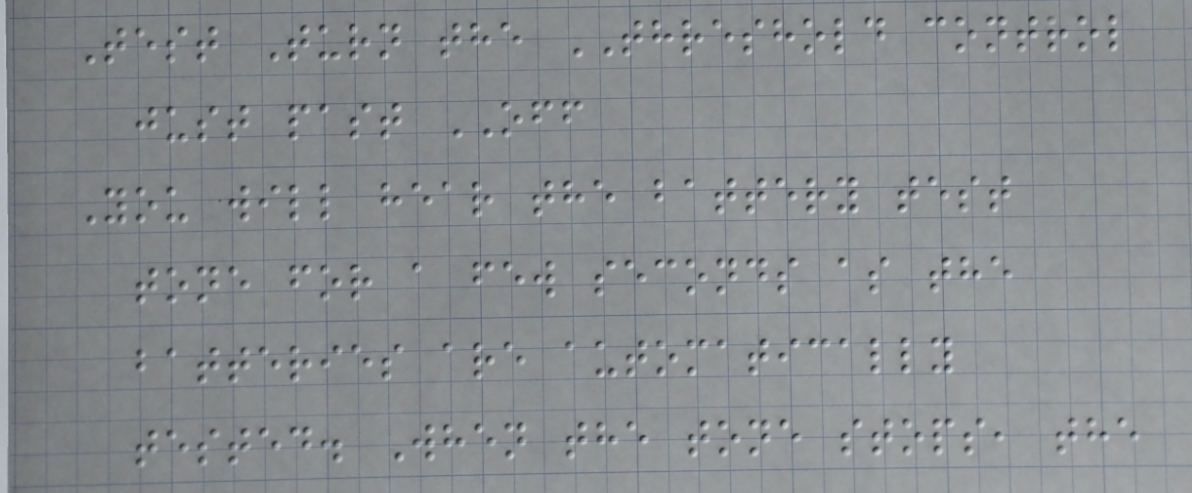Test Turn the THRESHOLD control
just past OFF
You will hear the battery test
tone for a few seconds as the
batteries are automatically
tested. When the tone stops, the
